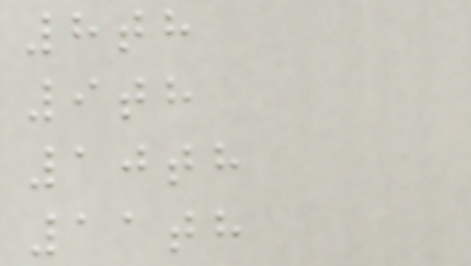8th
9th
10th
11th
